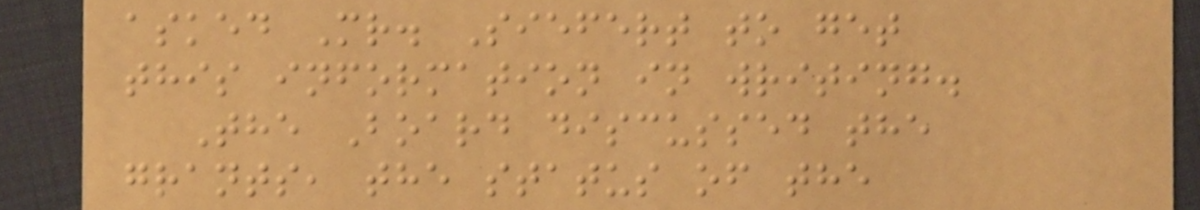asked Mr. Siefert to get
this information in writing.
The Board discussed the
grants, the status of the
